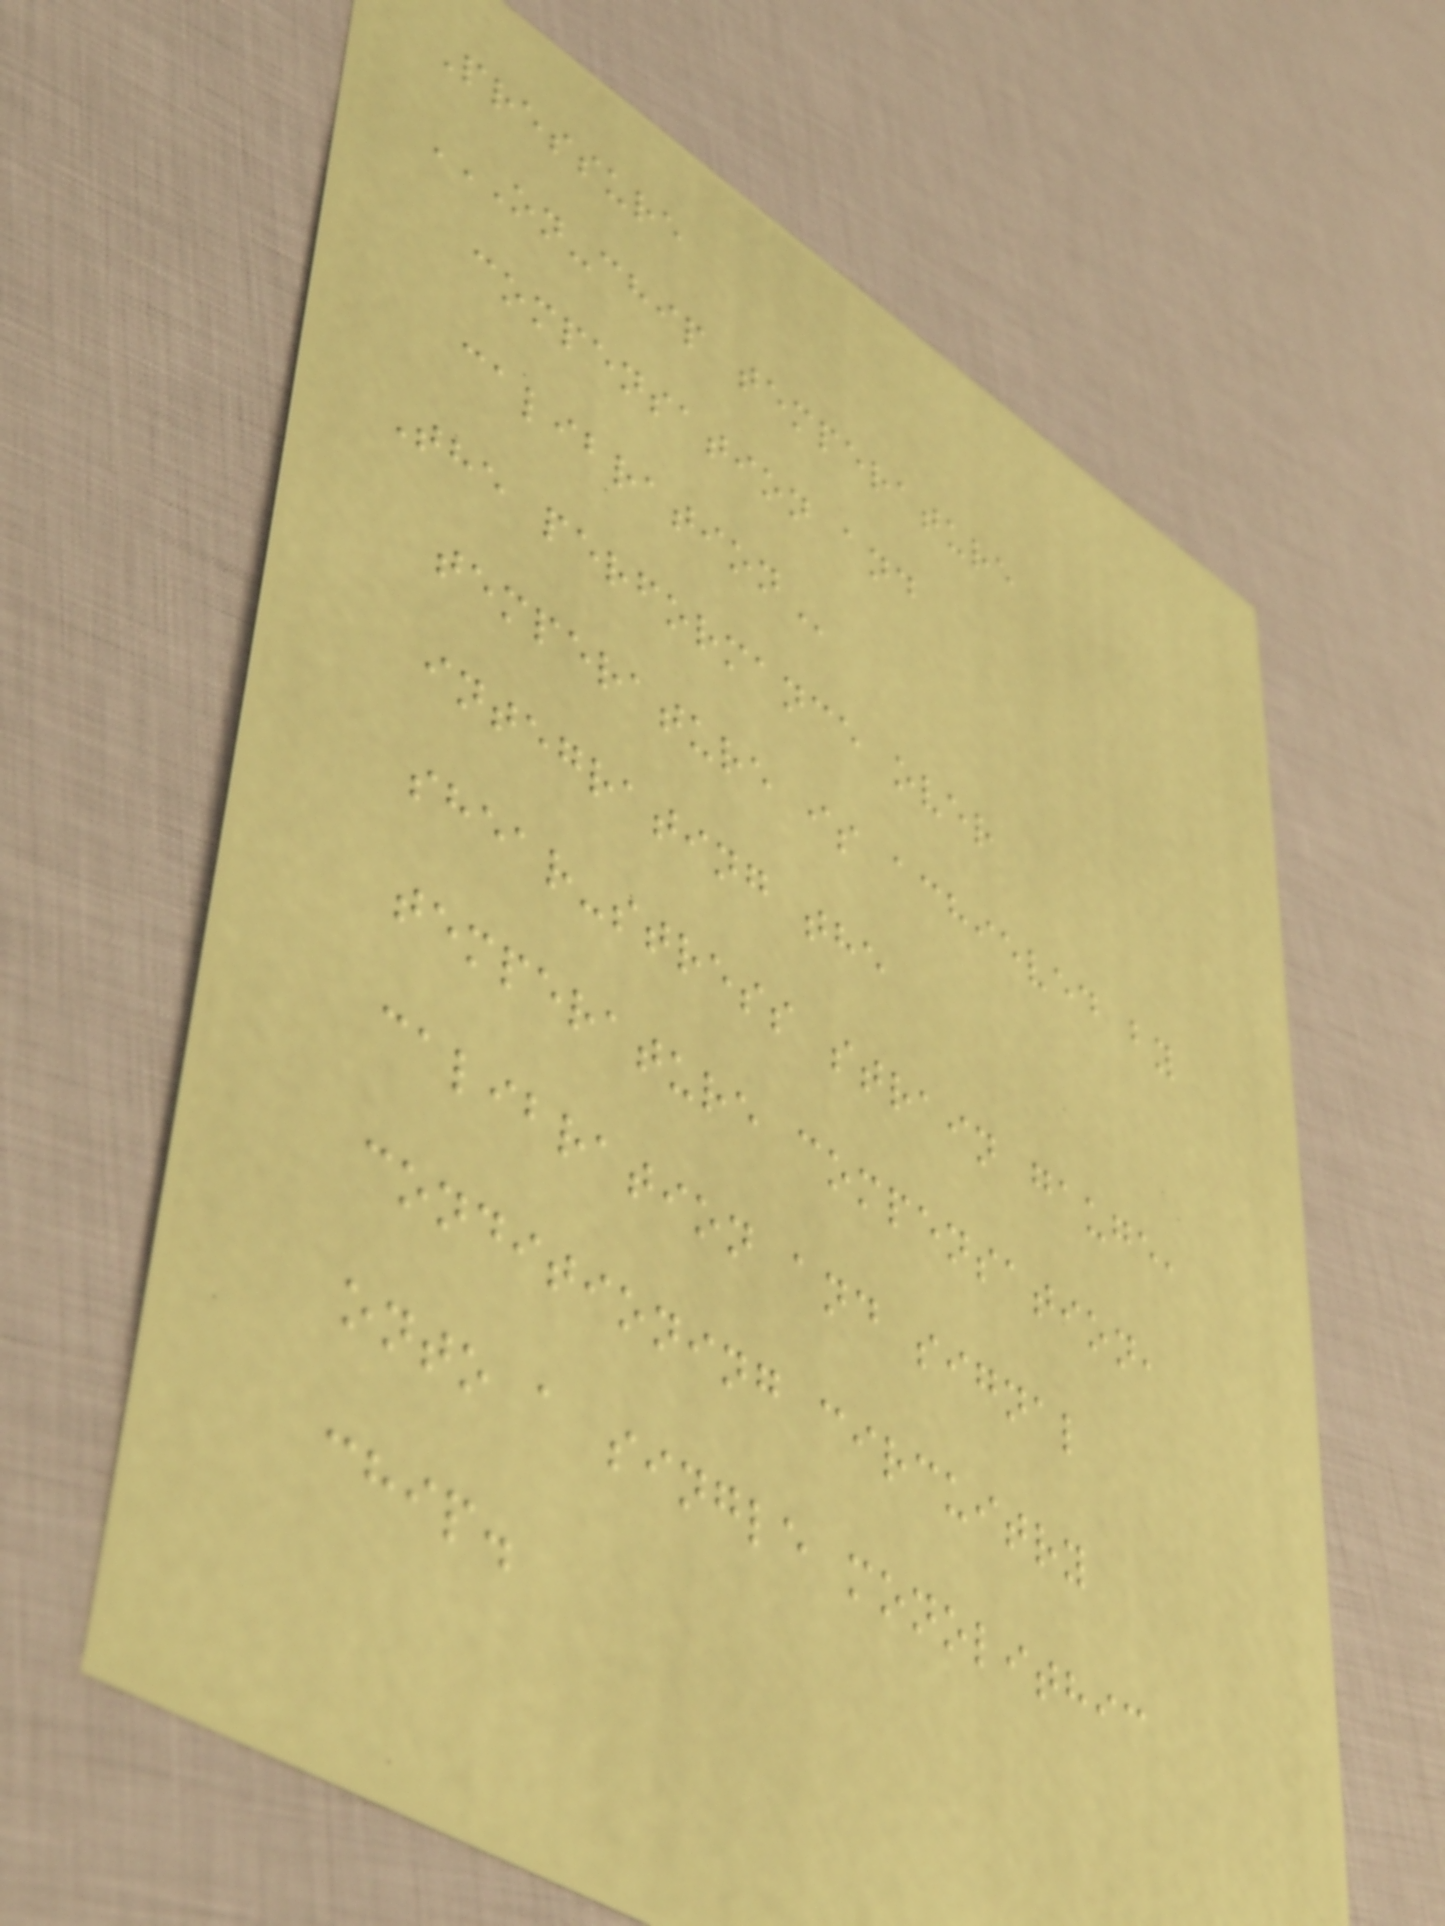Pressure
ON-CHIP TEMPERATURE
COMPENSATION AND
CALIBRATION
The performance over
temperature is achieved by
integrating the
shear-stress strain gauge,
temperature compensation,
calibration and signal
conditioning circuitry
onto a single monolithic
chip.
